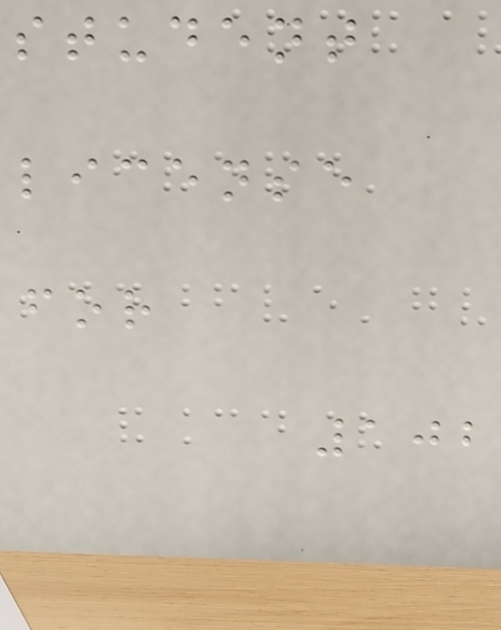student
license
for
102
